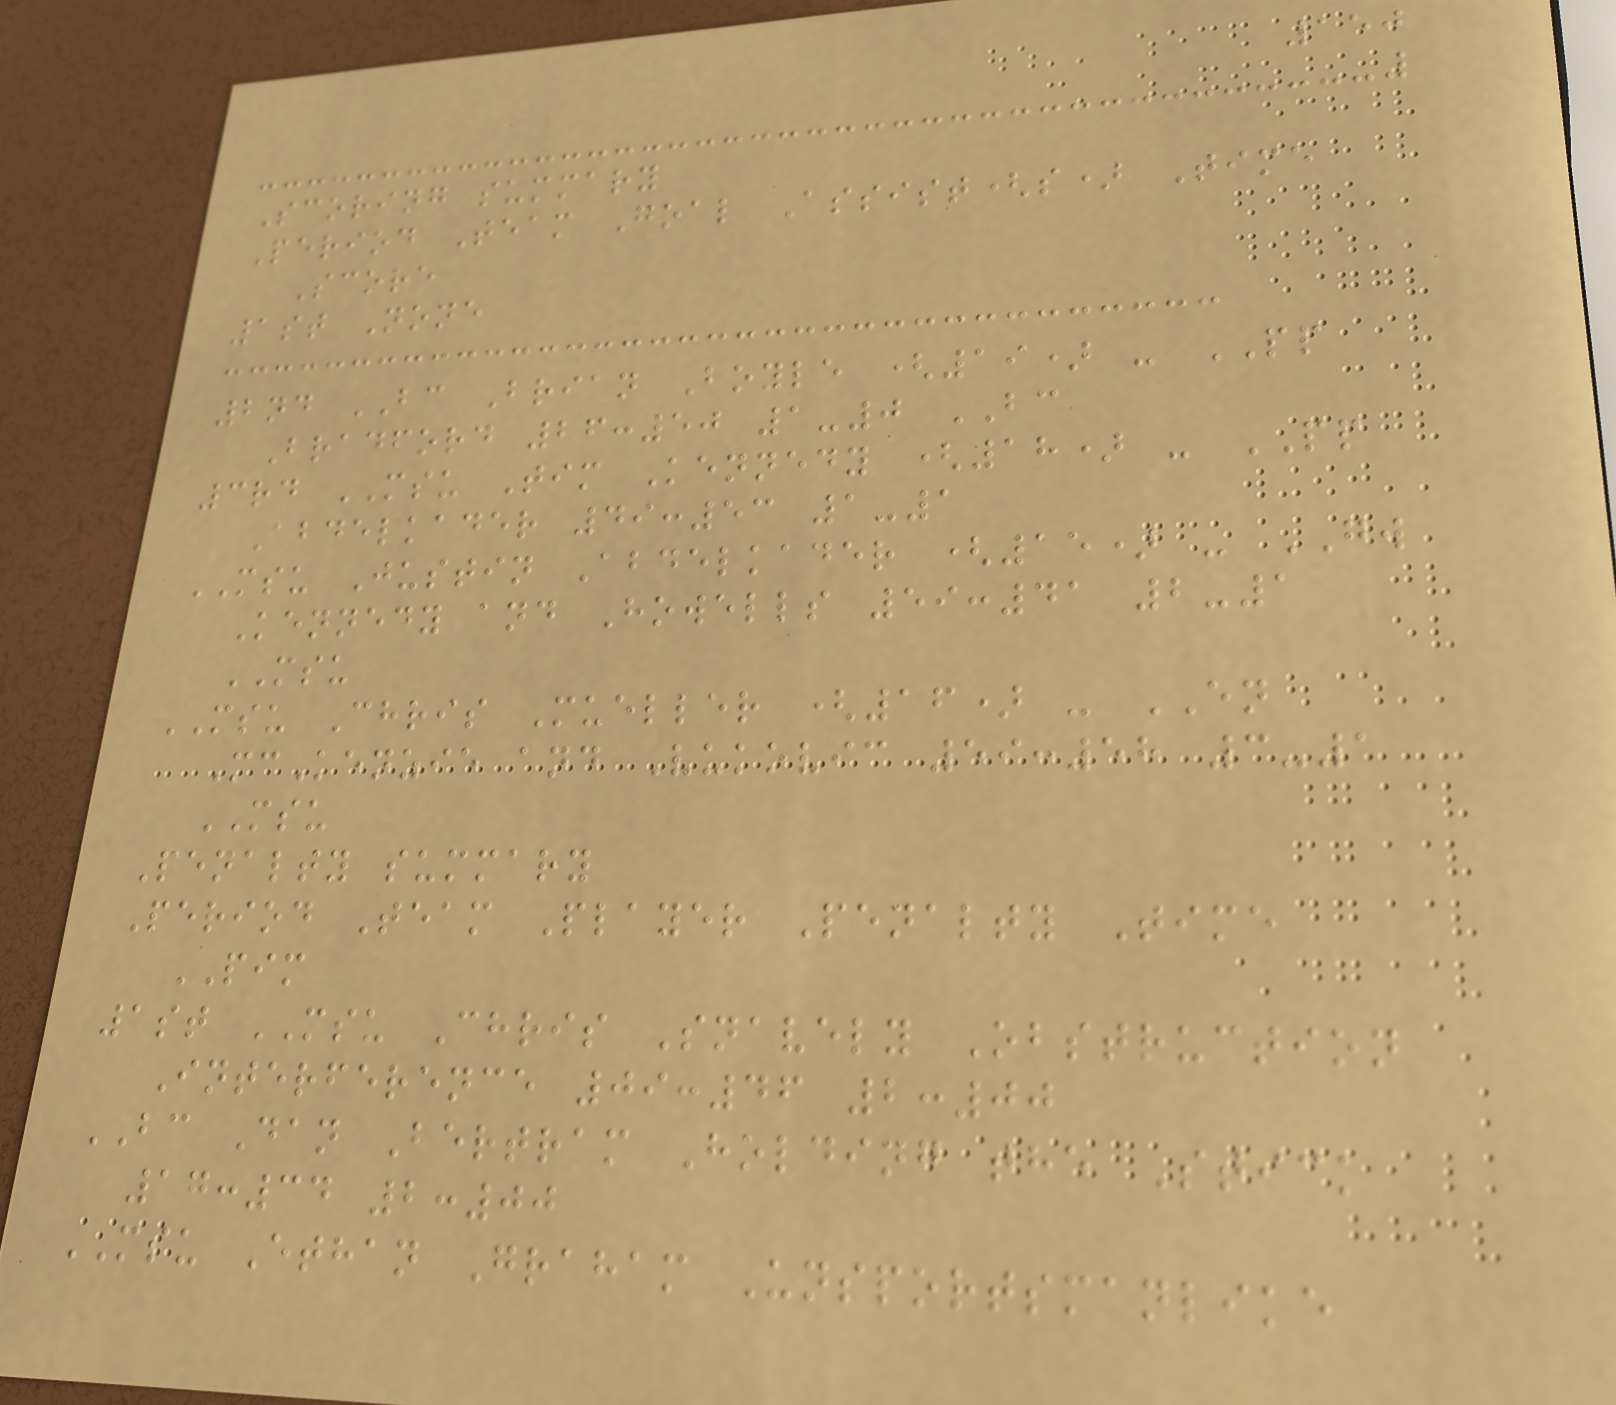150
Scoring summary
Period Team Goal Assist(s) Time
Score
1st None
2nd BC Brian Boyle (19) - PP
Bradford 26:50 1-0 BC
3rd MSU Tim Kennedy (18) - PP
Abdelkader 49:53 1-1
MSU Justin Abdelkader (15) - GW
Kennedy and Howells 59:41 2-1
MSU
MSU Chris Mueller (16) - EN
McKenzie and Vukovic 59:58 3-1
MSU
Penalty summary
Period Team Player Penalty Time
PIM
1st MSU Chris Snavely Obstruction
Interference 09:46 2:00
BC Dan Bertram Holding the Stick
17:34 2:00
MSU Ethan Graham Unsportsmanlike
